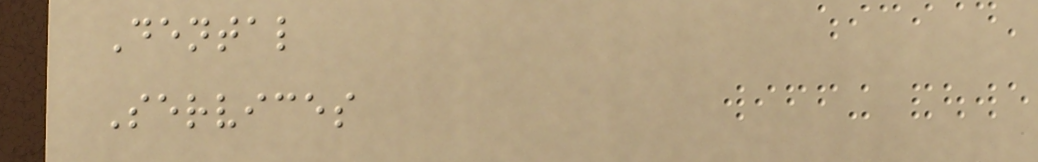Dental
Services
